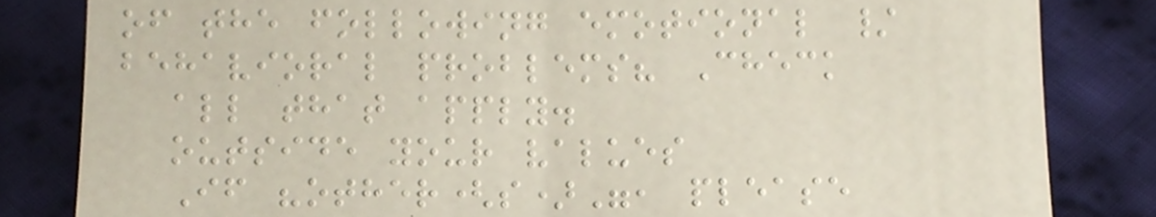of the following emotional /
behavioral problems? Check
all that apply.
outside your values
If "other(s)", please
